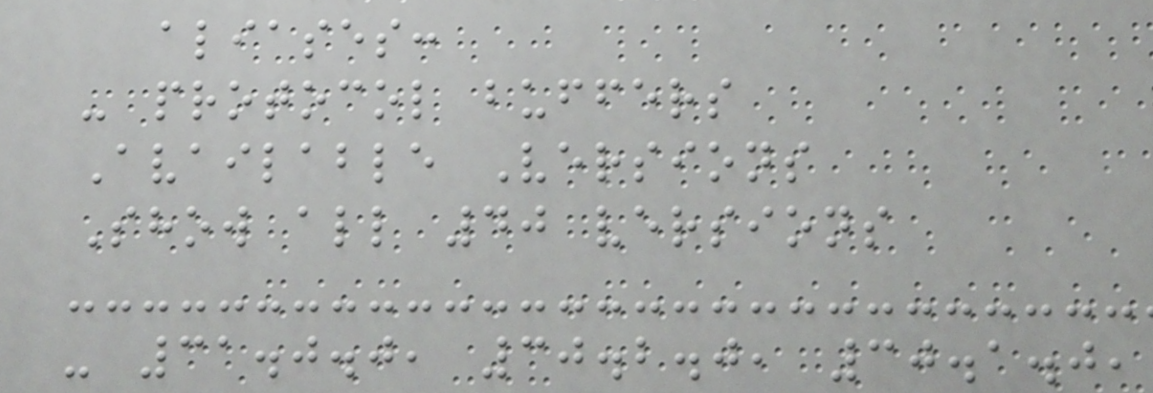aliases:
- protocol buffers
Available Versions
Show all 40 versions
- 31.0.0, 30.2.0, 30.1.0,
